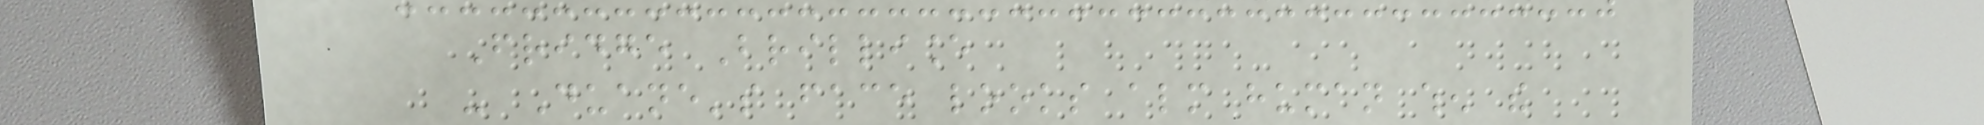Fridge Brilliance
- Duane's face looks almost human when the
